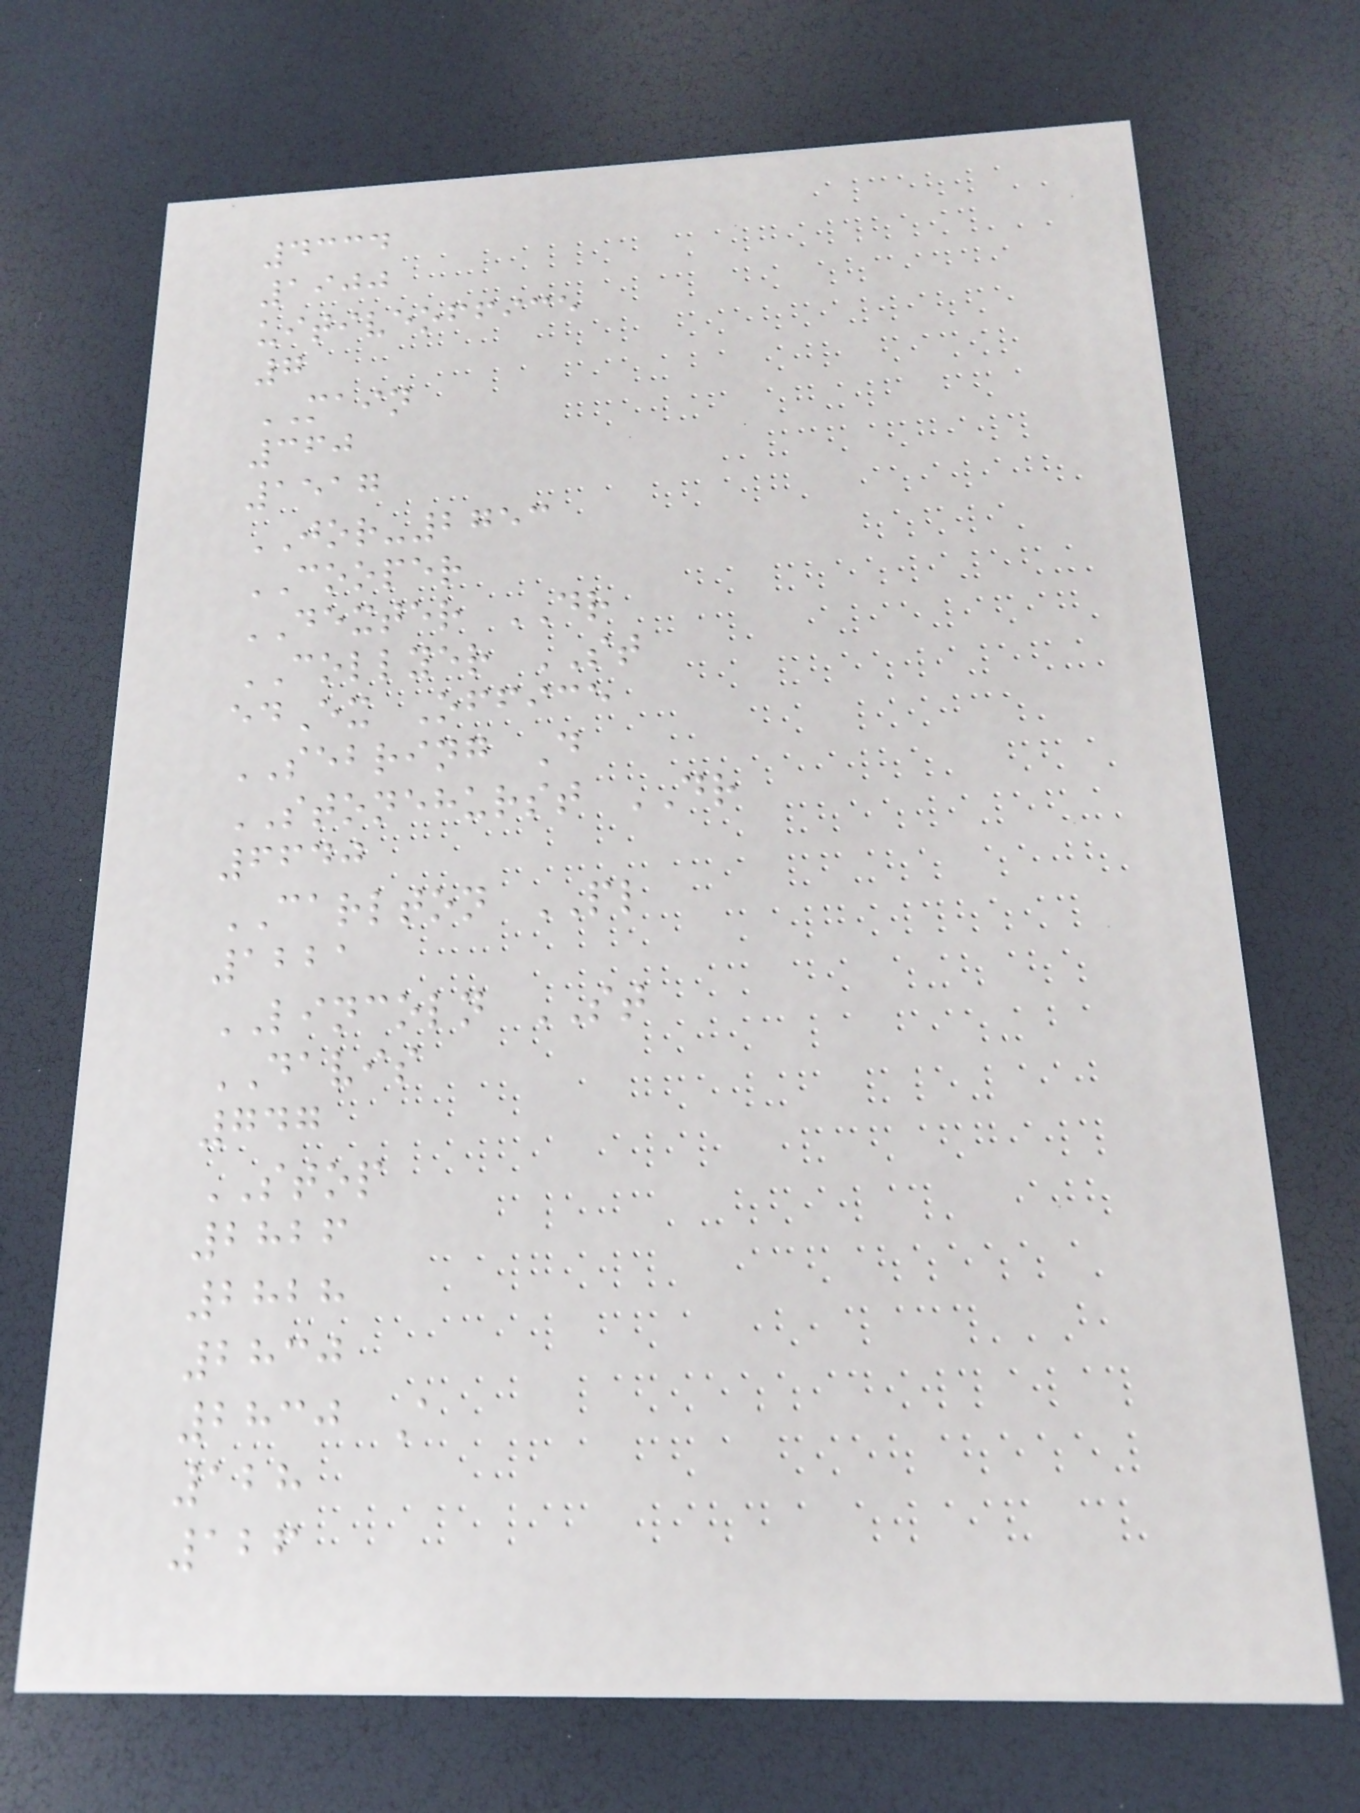4334
1900
uitiveoffice
7
MAIN
360
1517
JOR-2753
COOPER
DEXTER DR
COLLYER ST
edEx Office
SEBRING D
STONEHURST DR
6640
CARLTON PL
1221
LINCOLN ST
DAVIS
747
STOP
2826
2828
2830
2830 A
128
126
